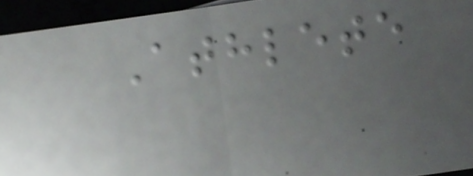Athlete
